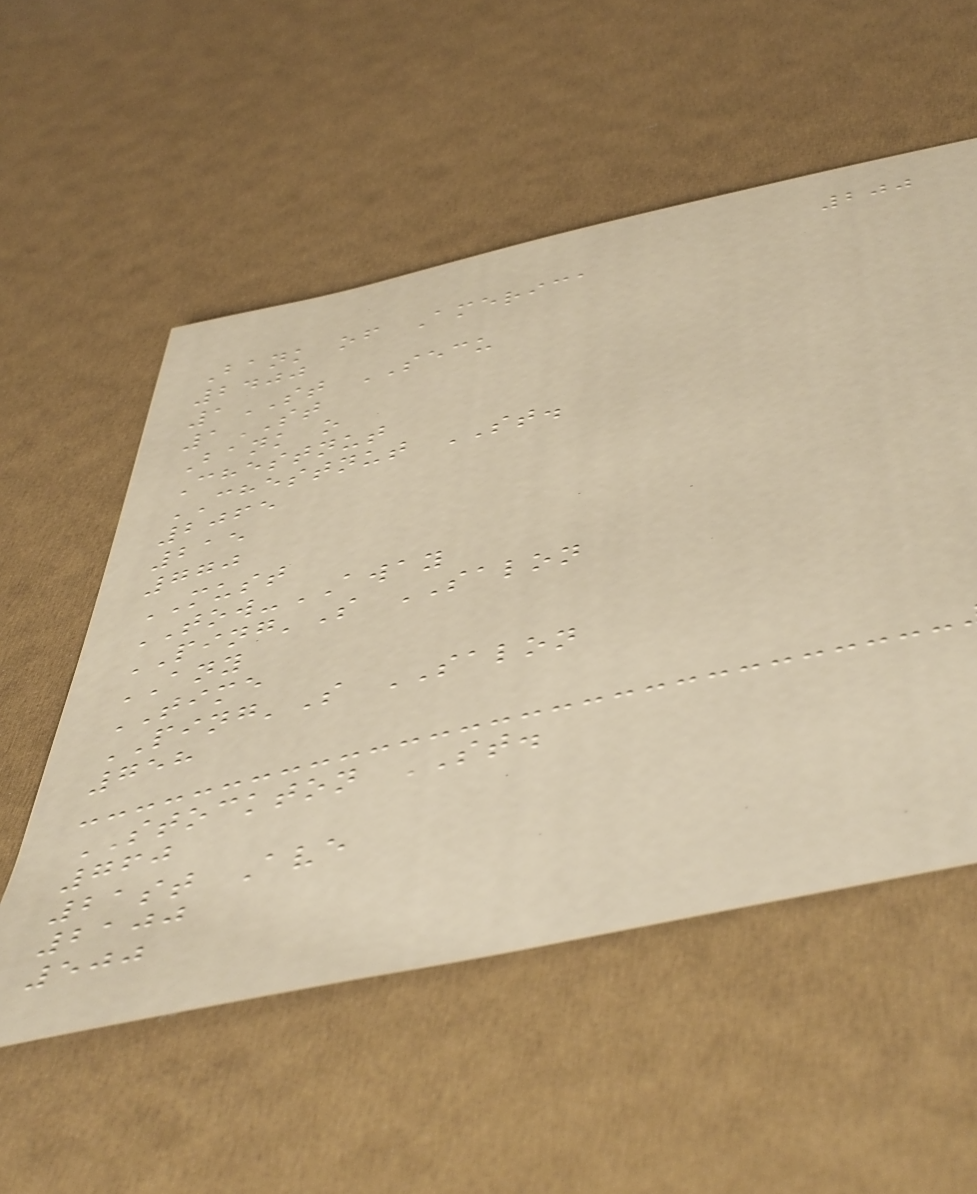200
Bank of America
2400
1ST SECU
1ST
Bank o
Chestnut
CHESTNUT ST.
2065
215
770
MUST
TOW-AWAY
PING'S SALON
ANY
TIME
PING'S SALON
758
STOCKTON ST.
760
21st Ave
2100
500
